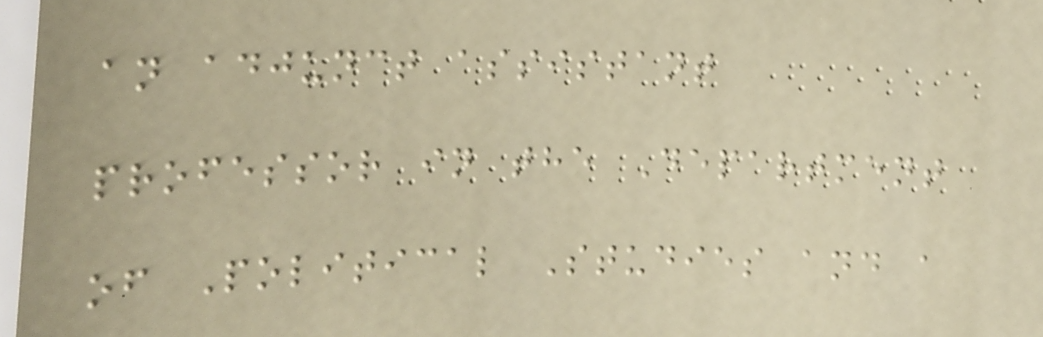an adjunct assistant
professor in the Department
of Political Studies and a
